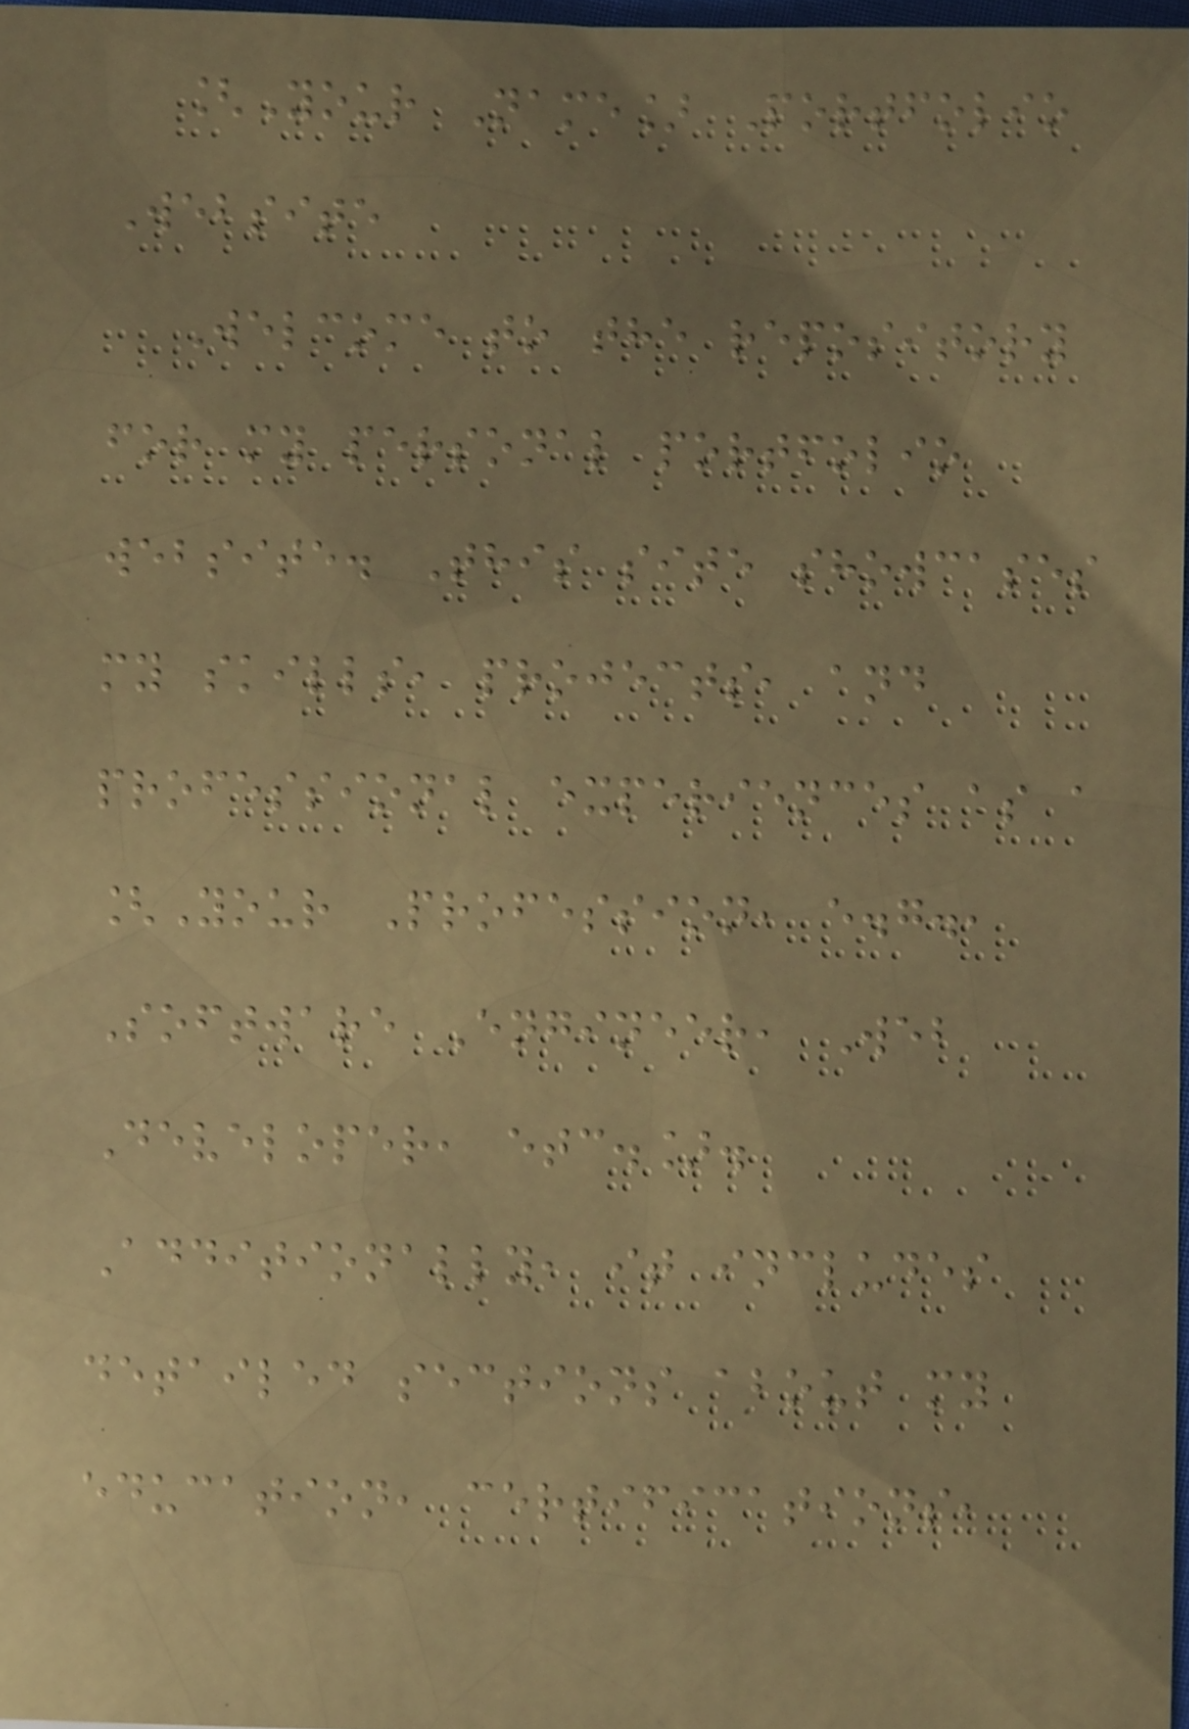[Your Name] Portfolio
Website
Welcome to the repository
for my personal portfolio
website. This site showcases
my skills, projects, and
professional experiences as a
[Your Profession, e.g.,
Software Engineer, Web
Developer, etc.].
Additionally, it includes
detailed sections about my
education, certifications,
